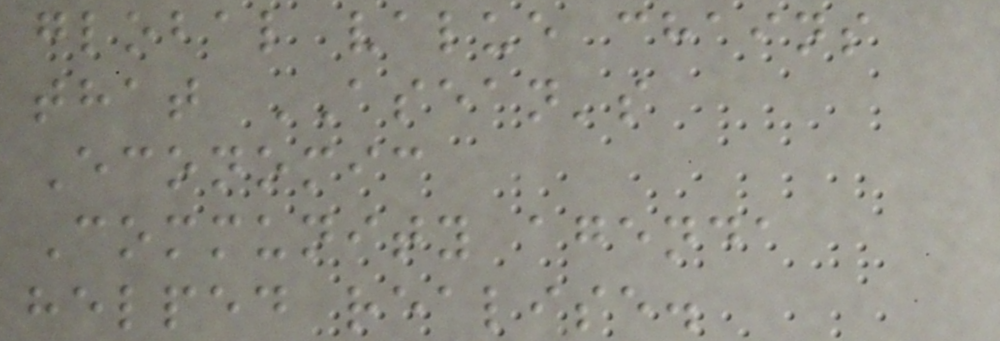global value chains
that ASEAN's
Economic
Community agenda
helped realise.
